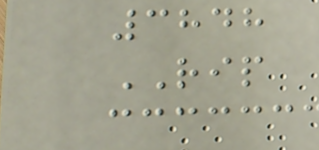3848
RIP
